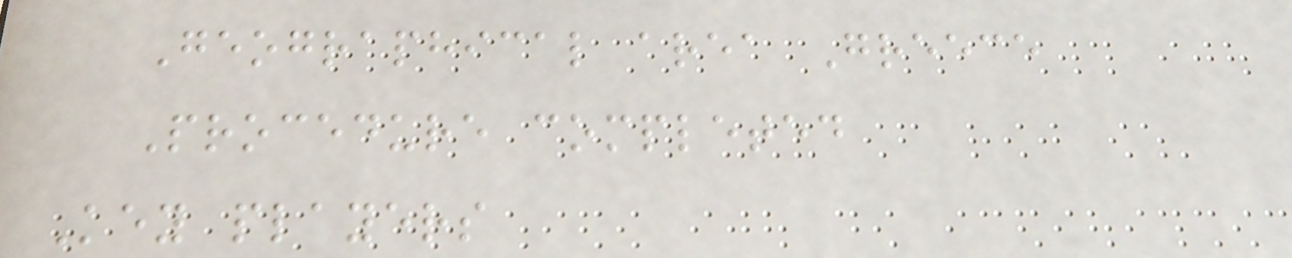Geographical area Greece
Procedure completed
Key players
